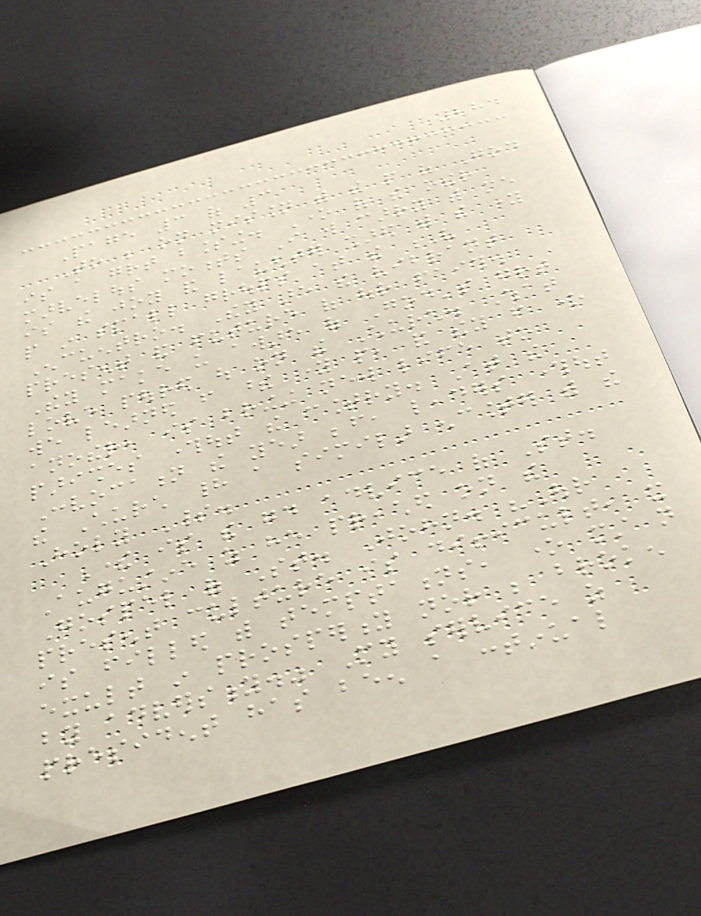284
Page 3 of 3
To be on mission with the people of God
is a great blessing. One of the other
marvelous moments I will carry with me
is the joy and laughter shared with the young
people in small groups at the V
Encuentro. They are the vibrant
present and future of our faith.
They make us aware of God's great
love poured out on the Church. What
we learned from these young people, and they from one
another, is bringing new life to
parishes throughout the country. At the
Convocation the year before, leaders throughout
the Church had a similar encounter with the
Holy Spirit.
There is the good advice of St.
Augustine as he preached on the
Gospel of St. John. "Our
present culture is difficult, it
is filled with temptations, one must not
exult in prosperity nor be broken
by adversity." My service as
president has been a continual
